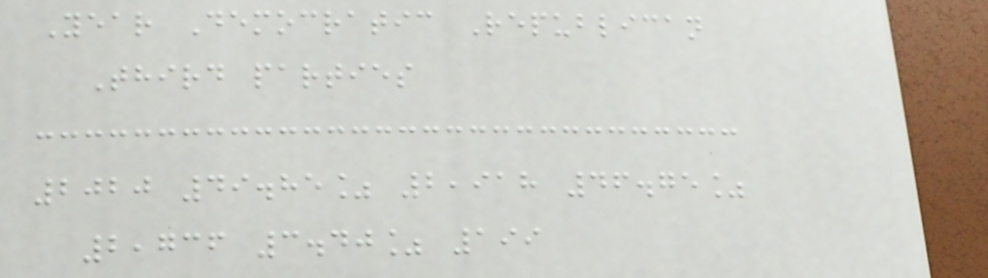Year Democratic Republican
Third parties
2020 49.85% 2,918 46.75%
2,736 3.40% 199
